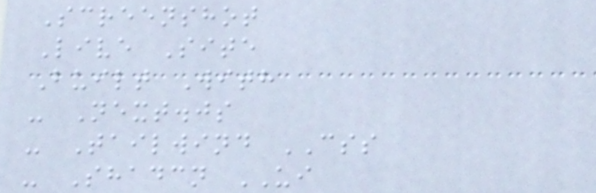Screenshot
Live Site
Built With
- Next.js
- Tailwind CSS
- Shadcn UI
